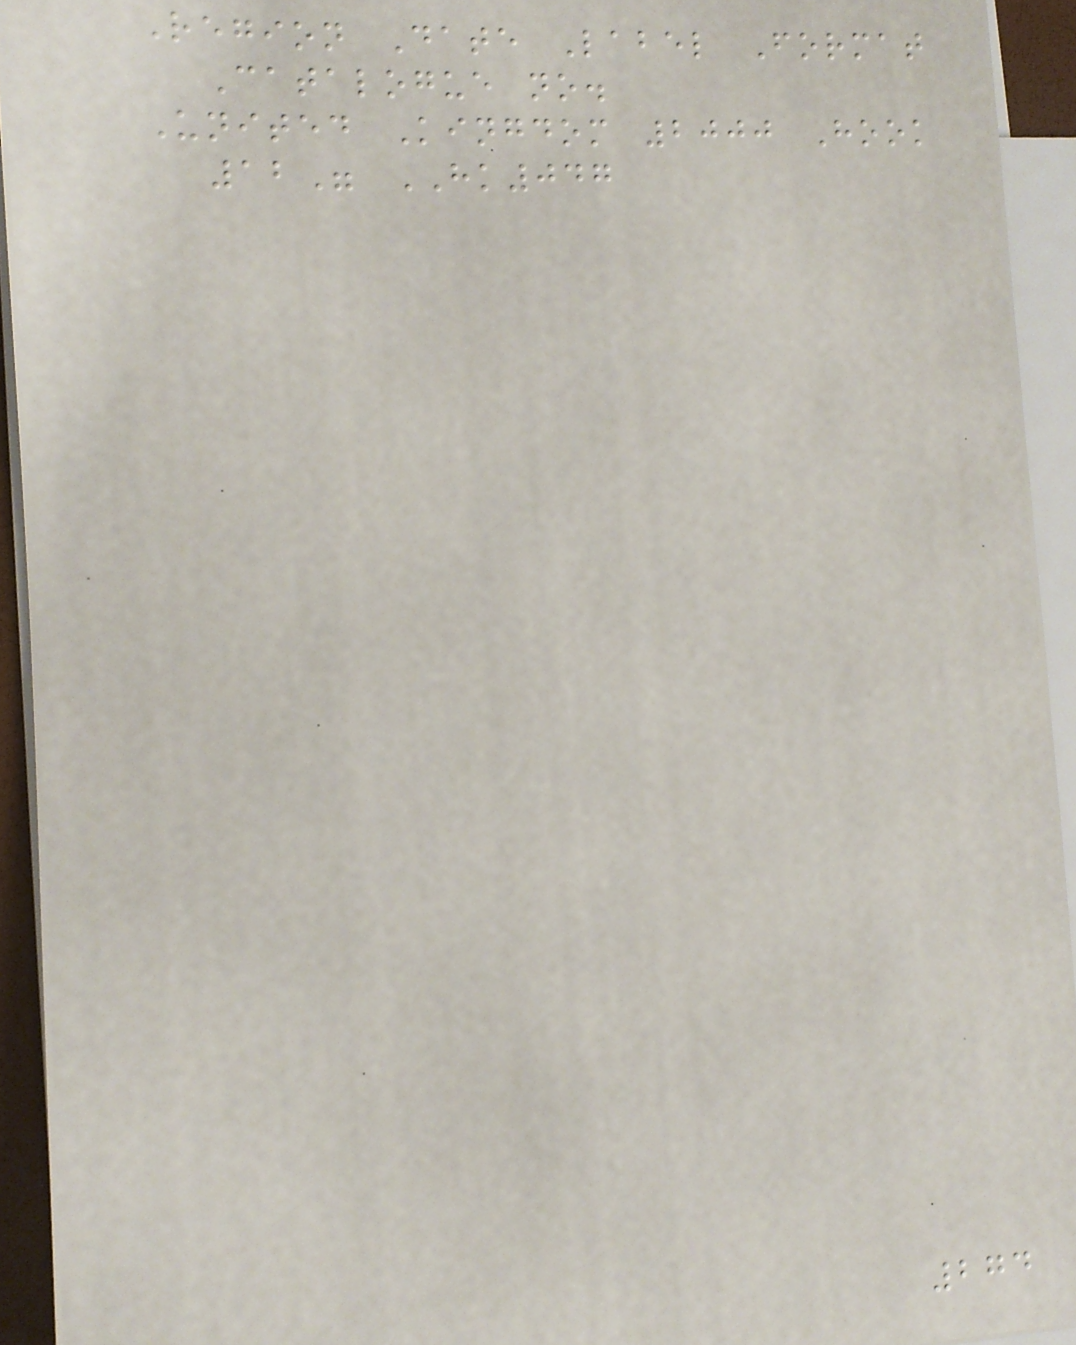Region Date Label Format
Catalogue no.
United Kingdom 2000 Hook
12" HK047
274
